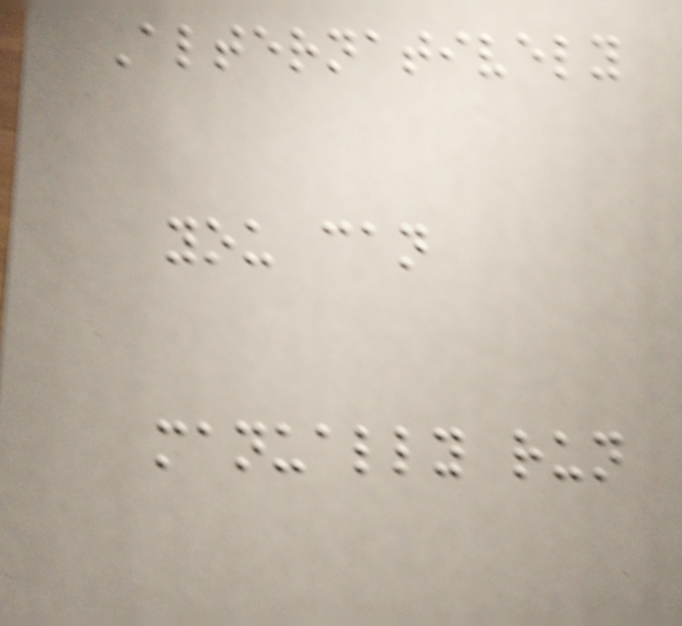Alternatively
you can
manually run
